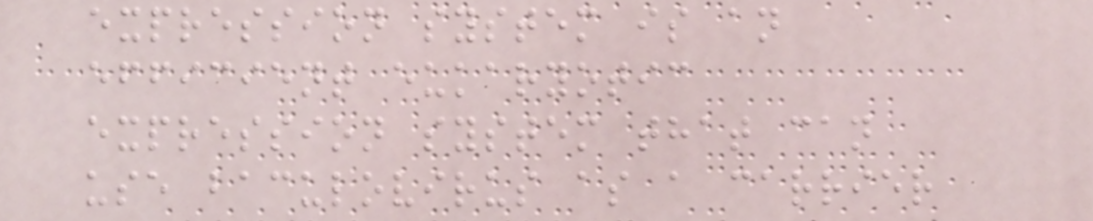expression system is an
efficient eukaryotic
expression system that can
use baculovirus as a carrier
